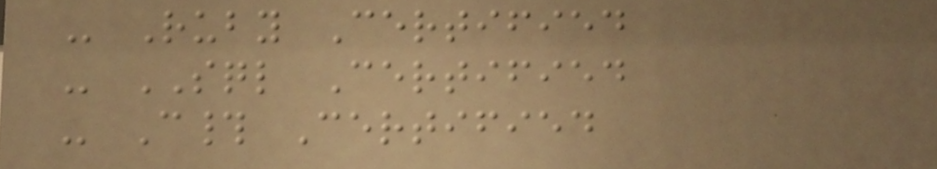- Ruby Certified
- SQL Certified
- C# Certified
